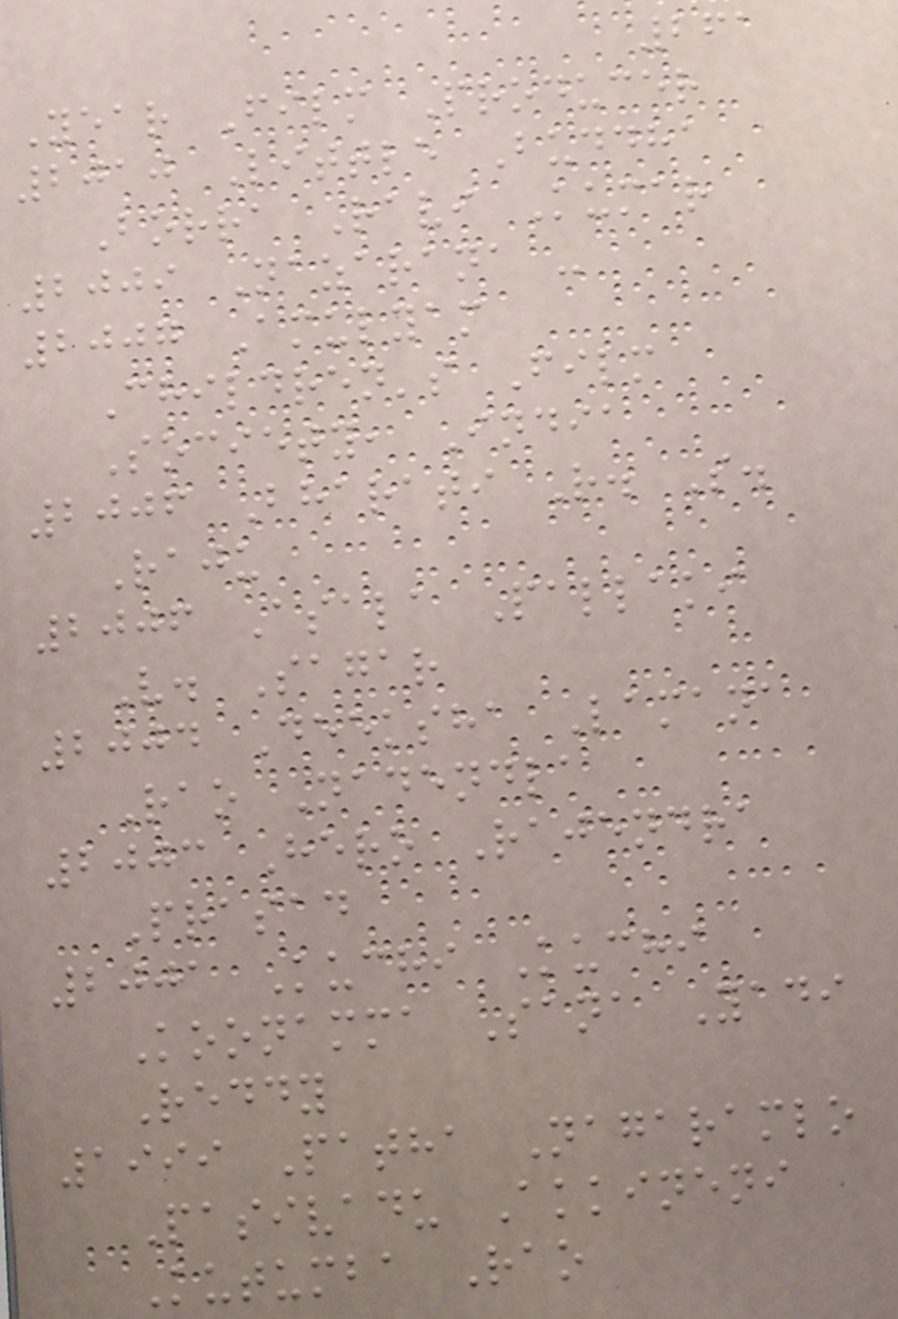261
Year Film Producer
2010 Little Buddha
Borra Ravi Kumar
2009 Nazarana -
2007 Amulyam
Children's Film
Society, India
2006 Bharati R. S.
Raju
2006 Asala Pallaki
V. Sagar
2004 Deeksha Lamana
Rao Nadendla
2003 Hero Rajendra
Prasad
2001 Kuchi Kuchi
Koonamma Sana Yadi
Reddy
1999 Patha Nagaramlo
Pasivadu Akkineni
Kutumba Rao
